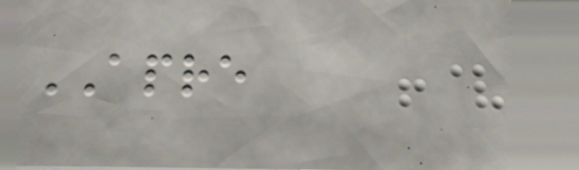APRE
